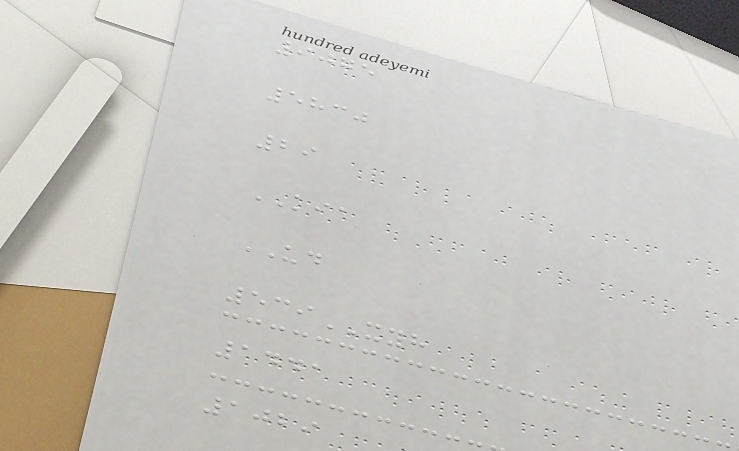9075
5830
29
KIA
UD
539XYH
1441
1029
